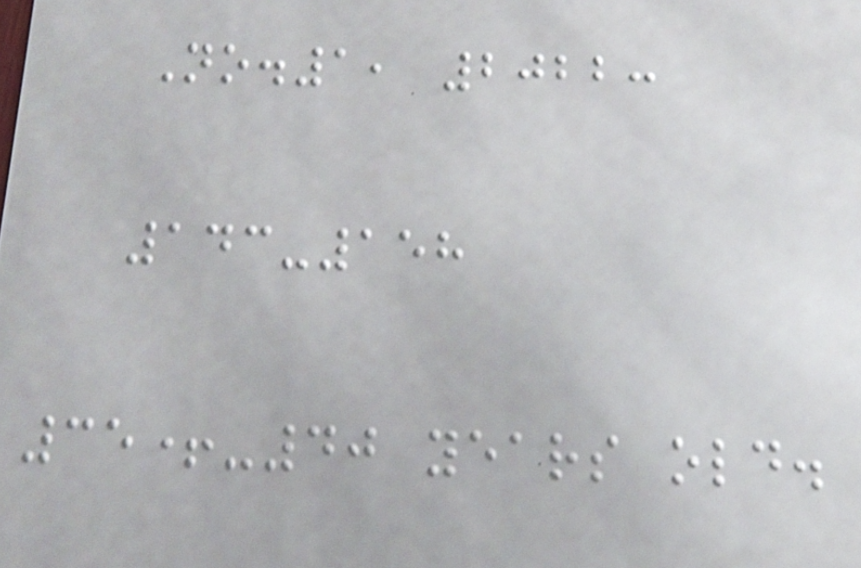No.1, 2022:
143-158
35+-40 years old.
